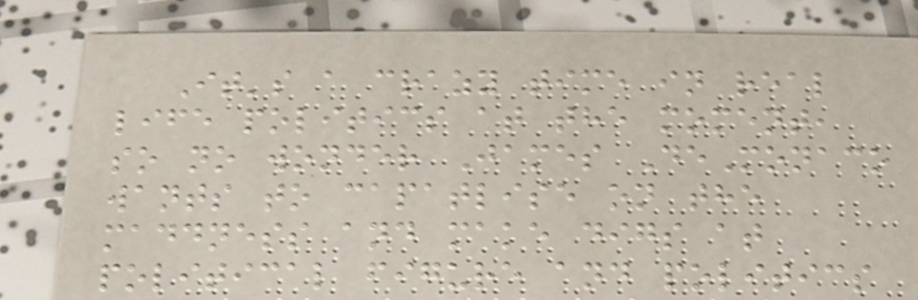It's a crazy time in real
life politics at the moment,
so no wonder James DeMonaco
wants to capatlise on the
maddness and make digs at
political figure and politics
